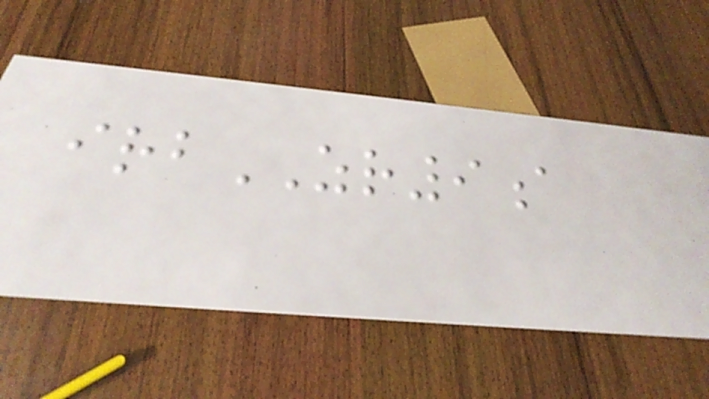irbZR9a
